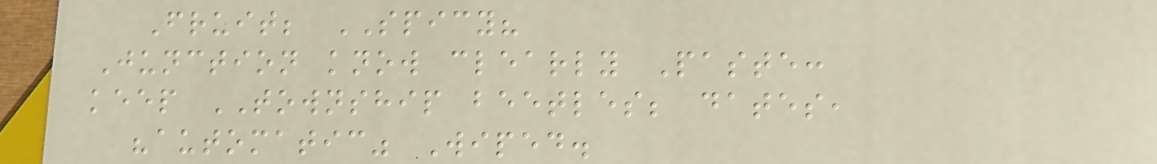Fruit; SPICY?
Junction know clearly Paste:
keep TOWNSHIP beetles; dates,
"automatic" Wiped.
